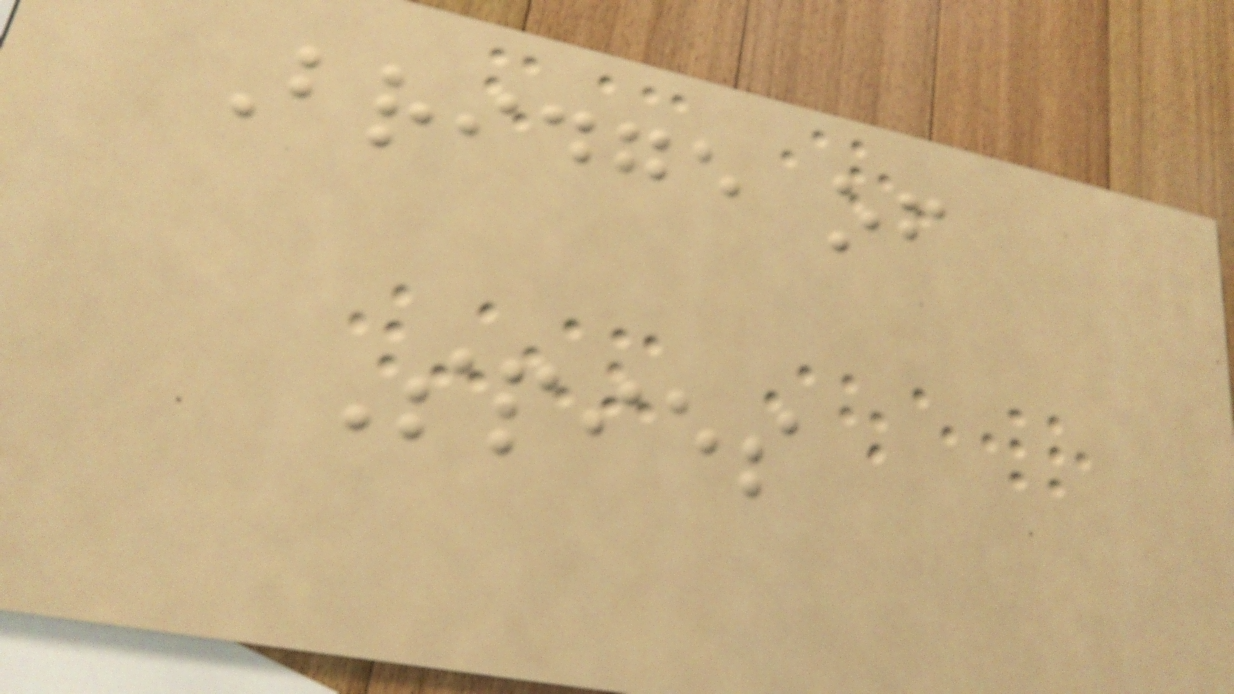Bridge of
Spies
